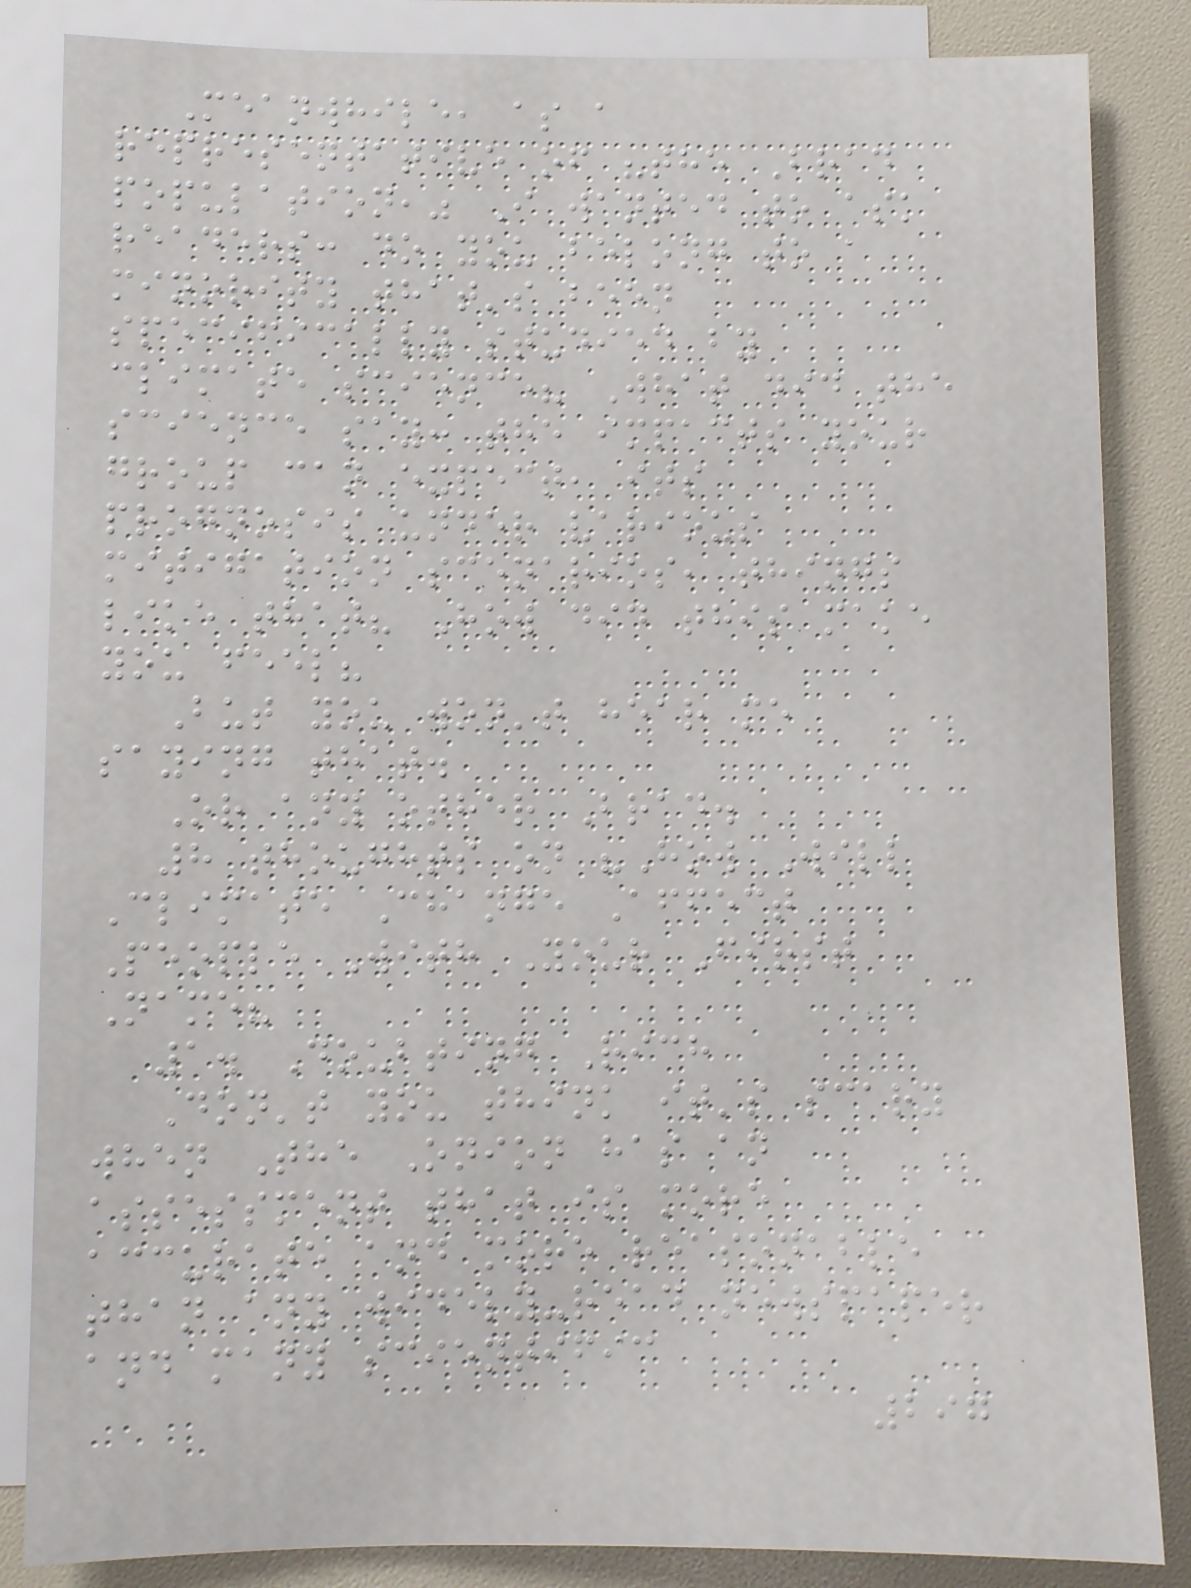Meanwhile, as a
representative of "the Brad
population," I wanted to ask
readers: do you belong to a
minority that's been
specifically studied by
climate science? What did the
science say: the impacts your
group can expect, its
prognosis under various
mitigation scenarios, things
like that? How did this make
you feel?
But you won't hear me
saying that.
Or any other Brad.
8 thoughts on "How Will
Climate Change Affect
People With Your First
Name?
1. Doubting Rich
Don't you think it's scary
when The Onion has an
assessment that is more
accurate and more reasonable
than any widely-read newspaper
and many scientific
297
